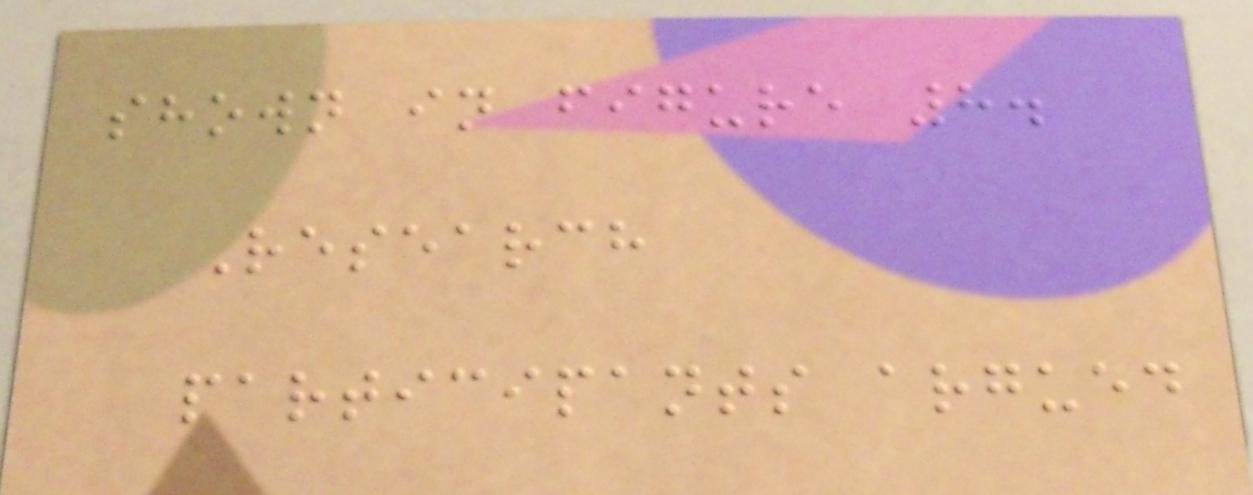shown in figure 8.
Research
participants argued
